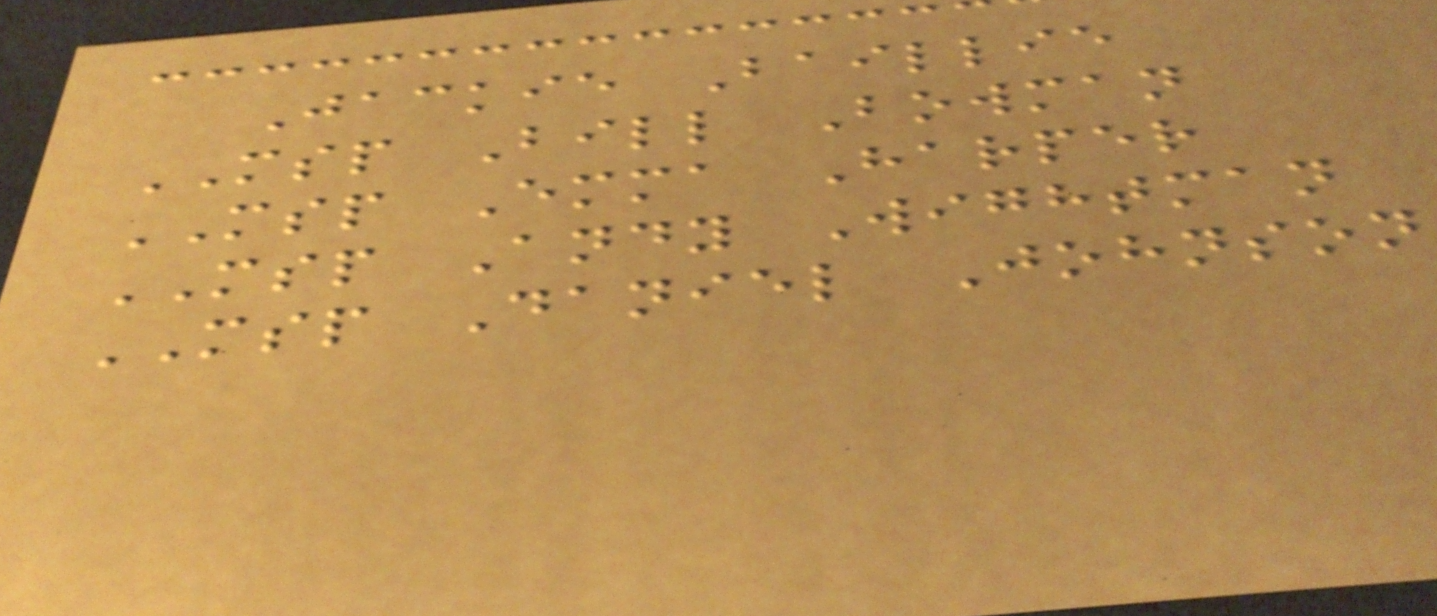Jackie Baillie
MSP Bill Bowman
MSP Emma Harper
MSP Andy Wightman
MSP Daniel Johnson
